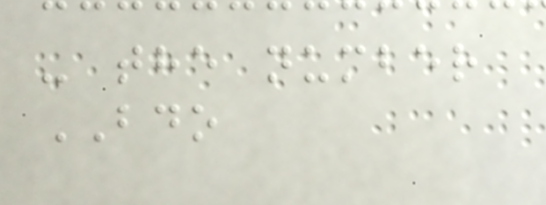- the number
BDO
